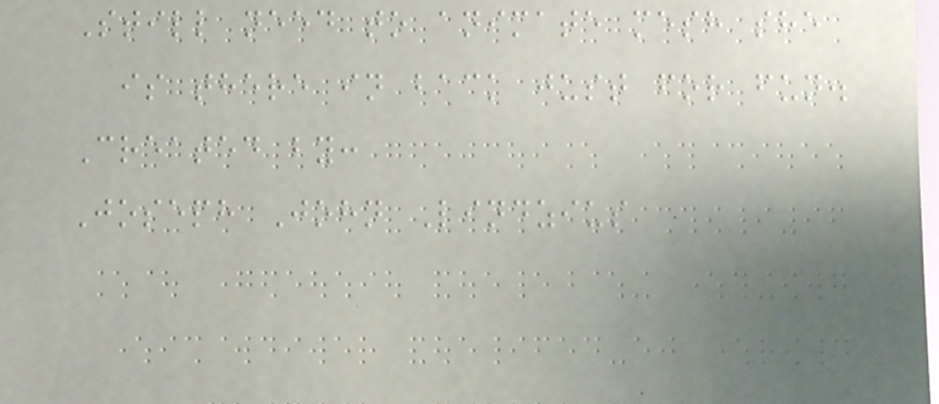Still need to animate mesh she
is there in back just for fun.
Created by:
Joseph John Lindzius
